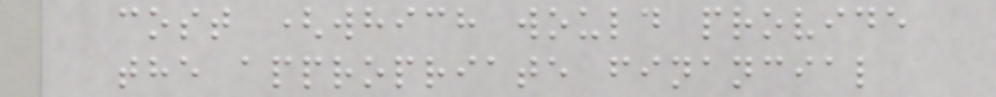cost (which would provide
the appropriate financial
